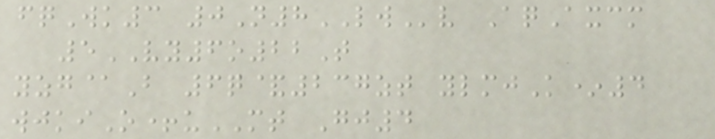fqWk3 0N8LWv AqAxcm
5VY6o22T
yzg@B 6q&237zt ylmjK*4
wjkiO+uMT Gj4
